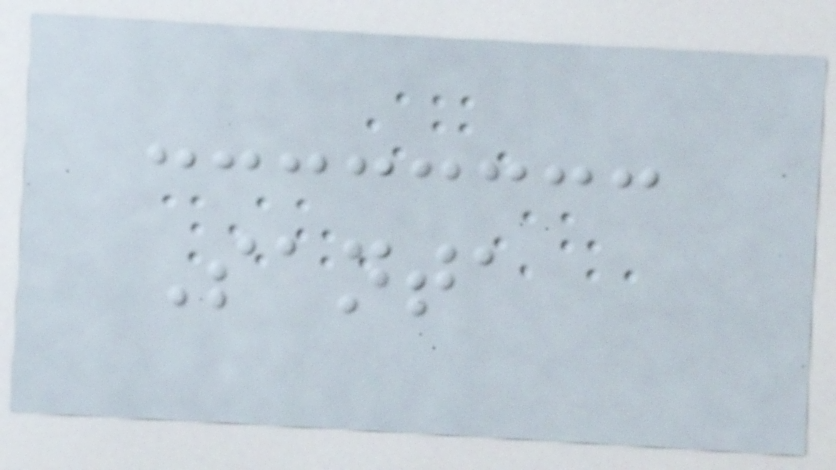Santa
